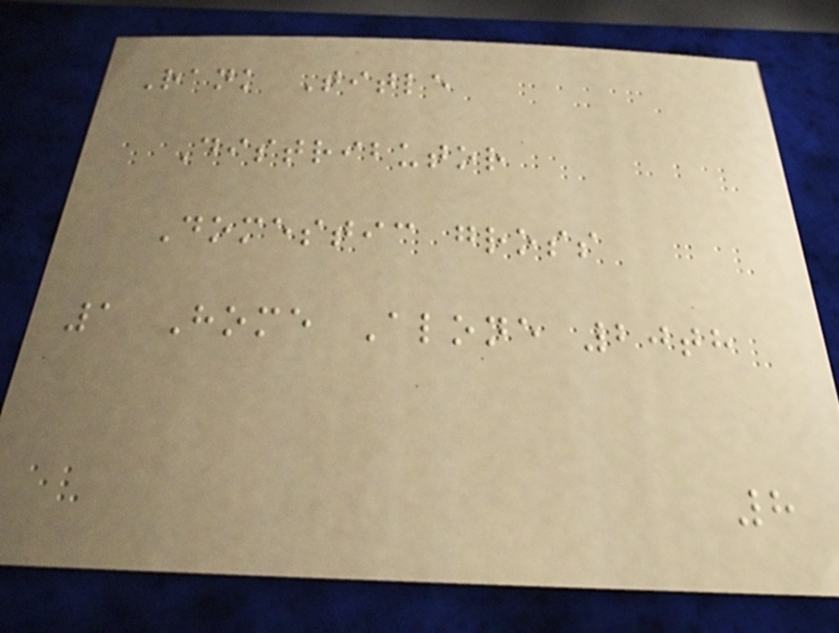Rank Title
Distributor
Domestic gross
1 Home Alone 20th
8
